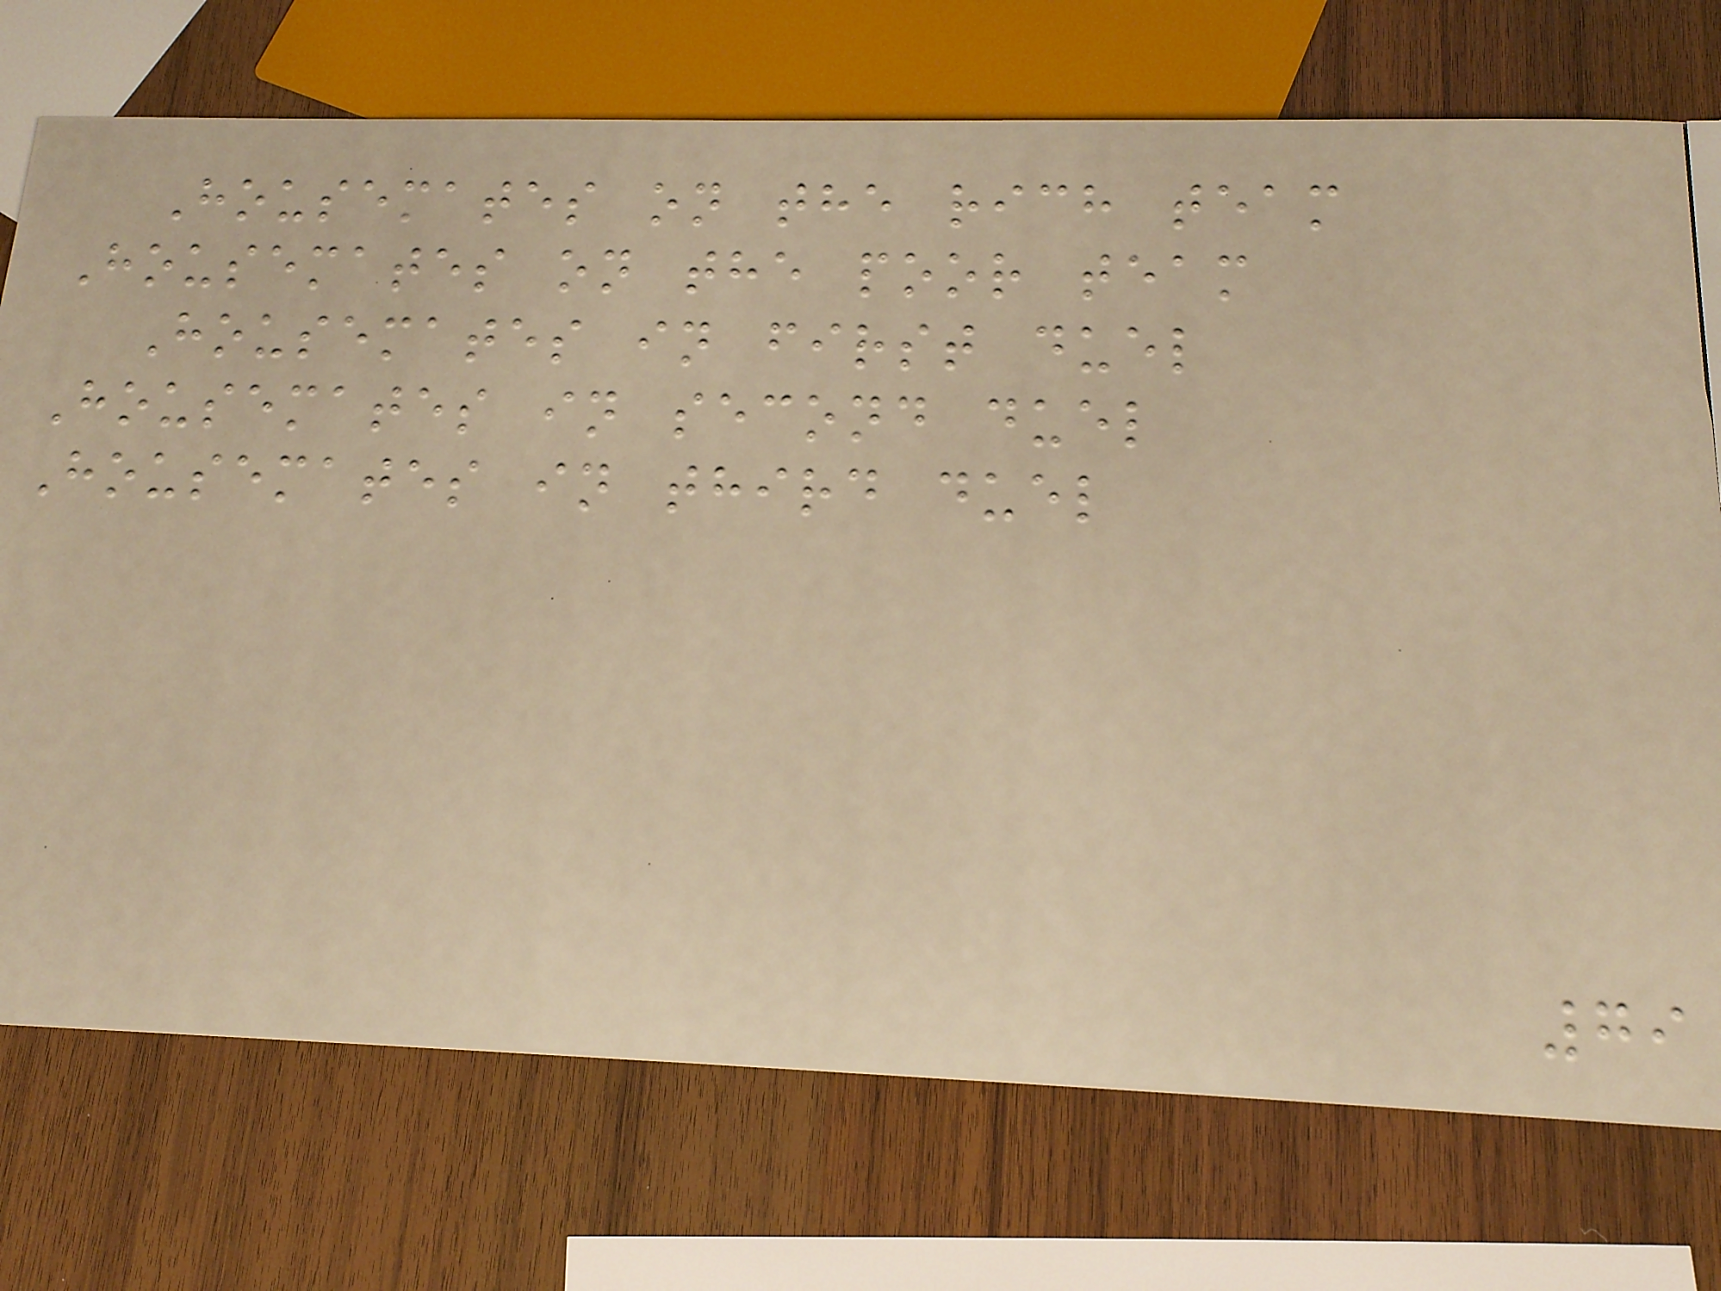Housemates on the rich team
Housemates on the poor team
Housemates in first duel
Housemates in second duel
Housemates in third duel
79
